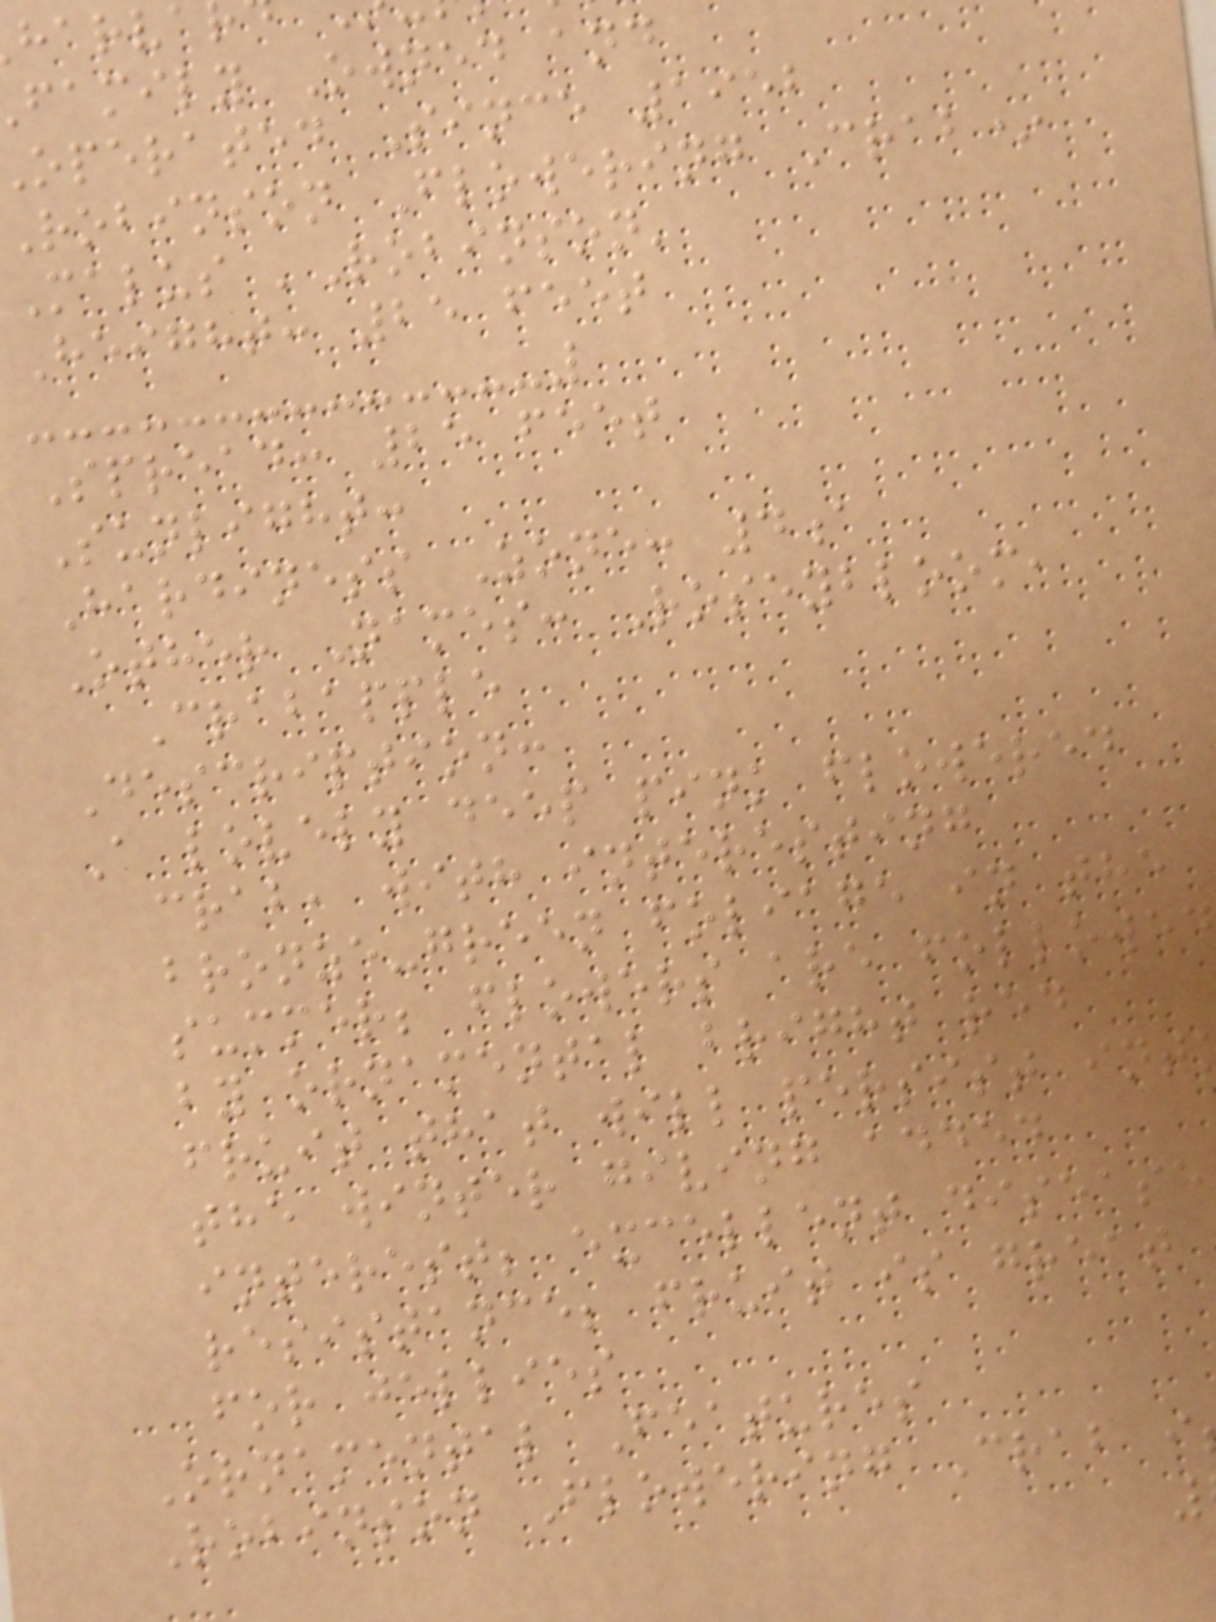family Owned and
operated Since 1952
Robinson Flowering Crab*
Malus 'Robinson'
Height: 25 feet
Spread: 25 feet
Sunlight:
Hardiness Zone: 4a
Other Names: Roseybloom,
Crabapple
Description:
A lovely deep pink flowered
crab, with interesting
bronze-green foliage in the
summer; flowers are followed
by ornamental bright red
fruit that will persist int
the winter giving added
interest; excellent disease
resistance; fruit is great
for jellies
Ornamental Features
Robinson Flowering Crab i
